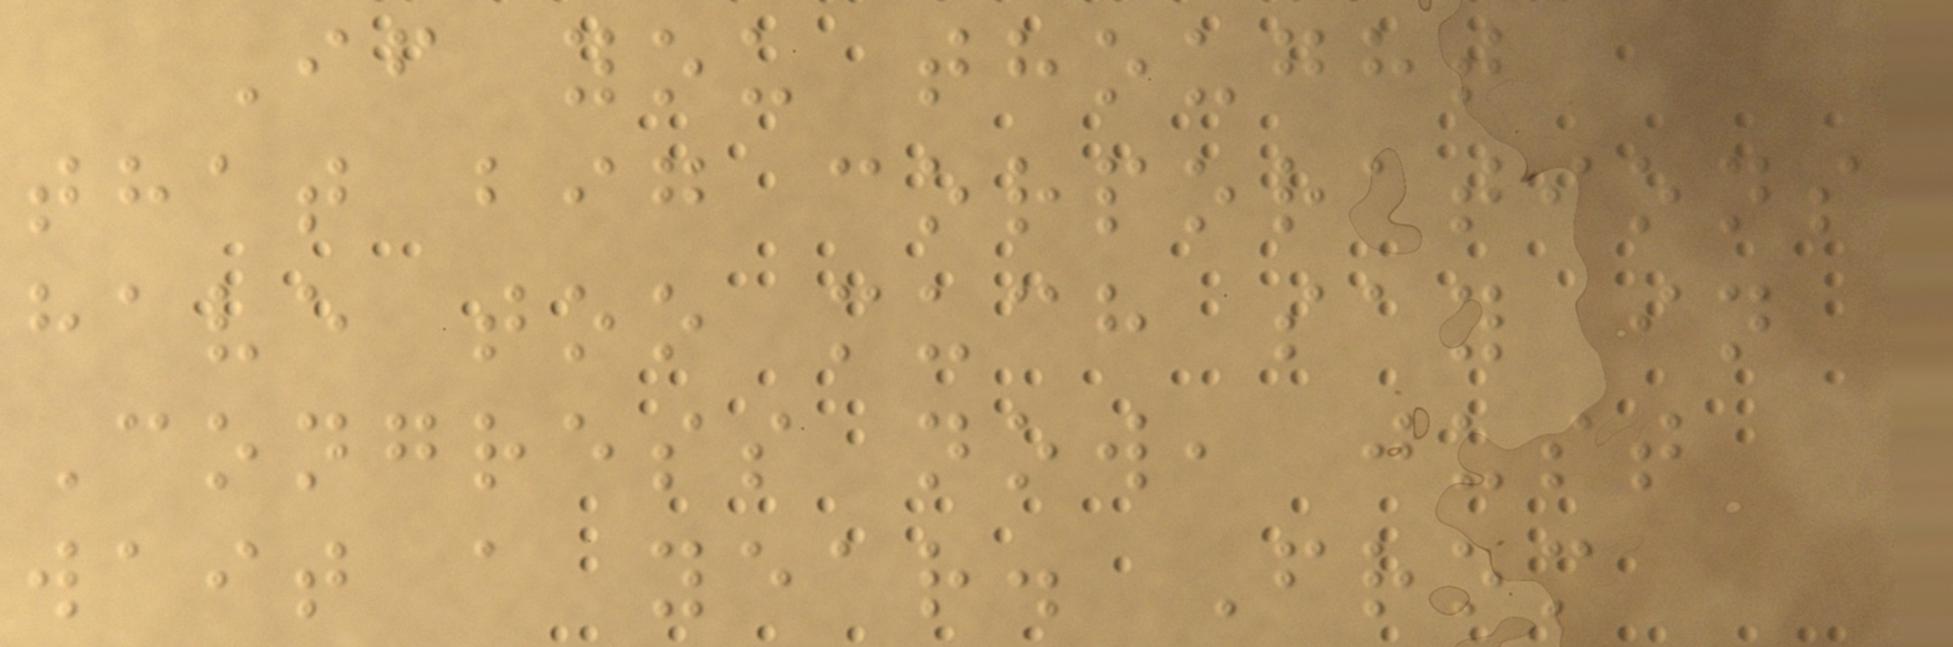If you thought
that big corporations
have too much say in
Congress now, just
wait a year. From
